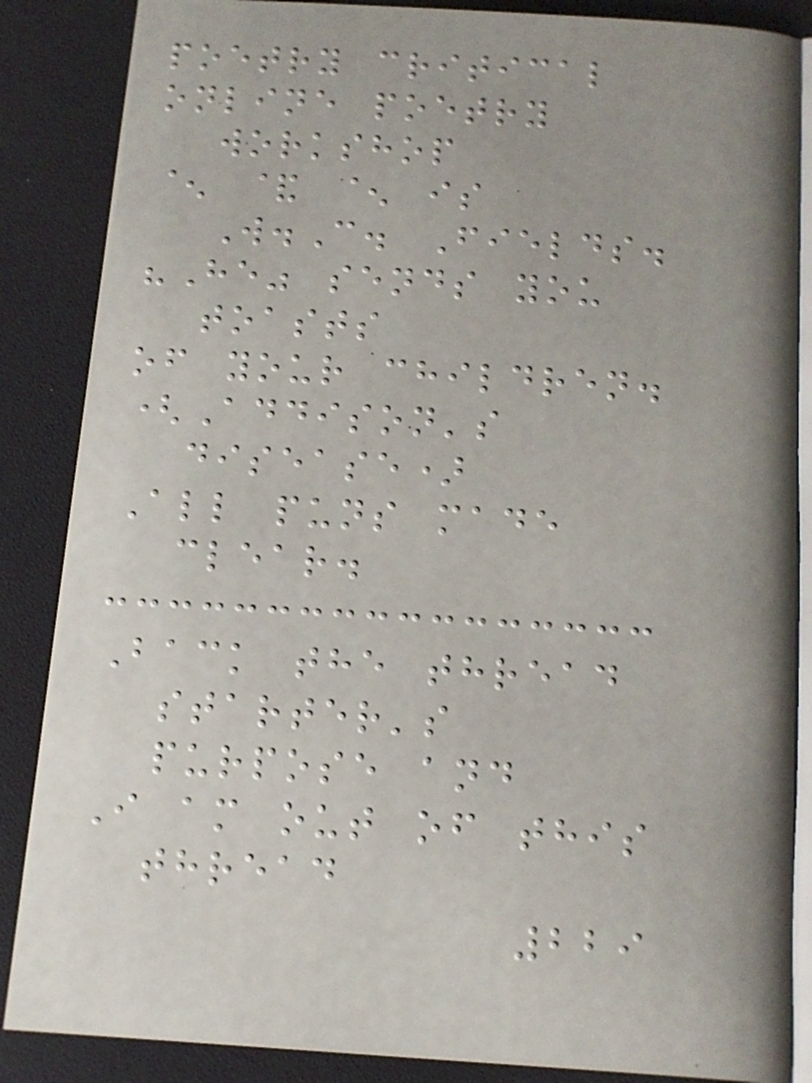poetry critical
online poetry
workshop
^ & ^ is
W.C. Fields.
"He" sends you
toasts
of your children.
(Addison's
disease)
All puns made
clear.
Back the thread
starter's
purpose and
I am out of this
thread
229
